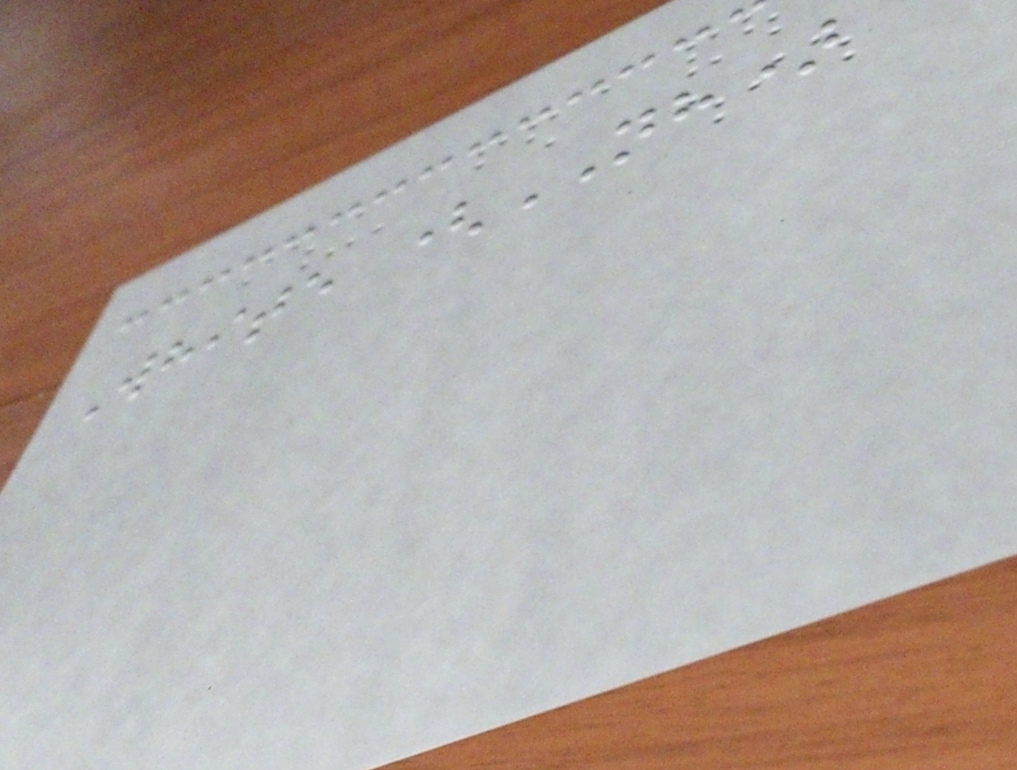White (NH)
